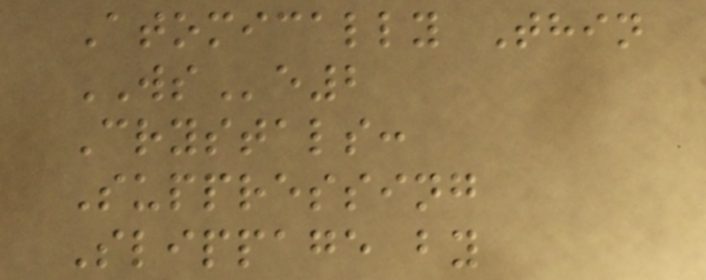Atomically Thin
WSe2
Crystals:
Suppressing
Slippage by
